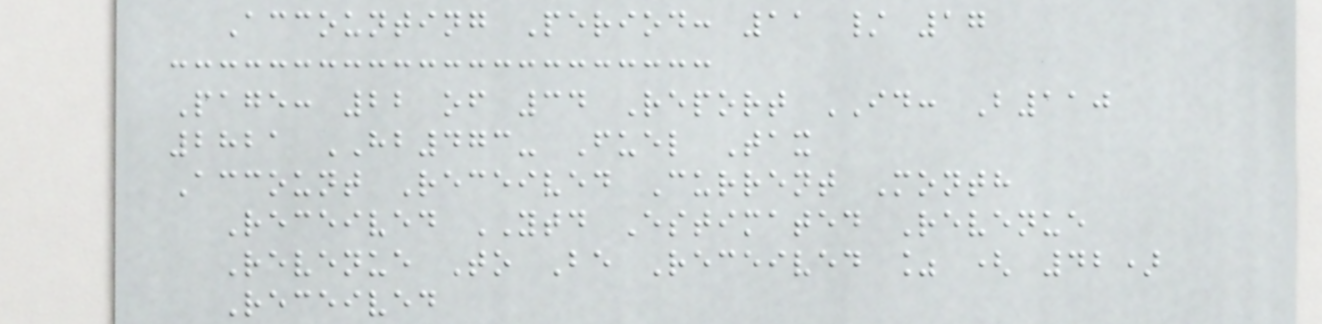Accounting Period: 11 / 17
Page: 22 of 34 Report ID: B110
2821 HB473- Fuel Tax
Account Received Current Month
Received YTD Estimated Revenue
Revenue To Be Received % ( 42)
Received
